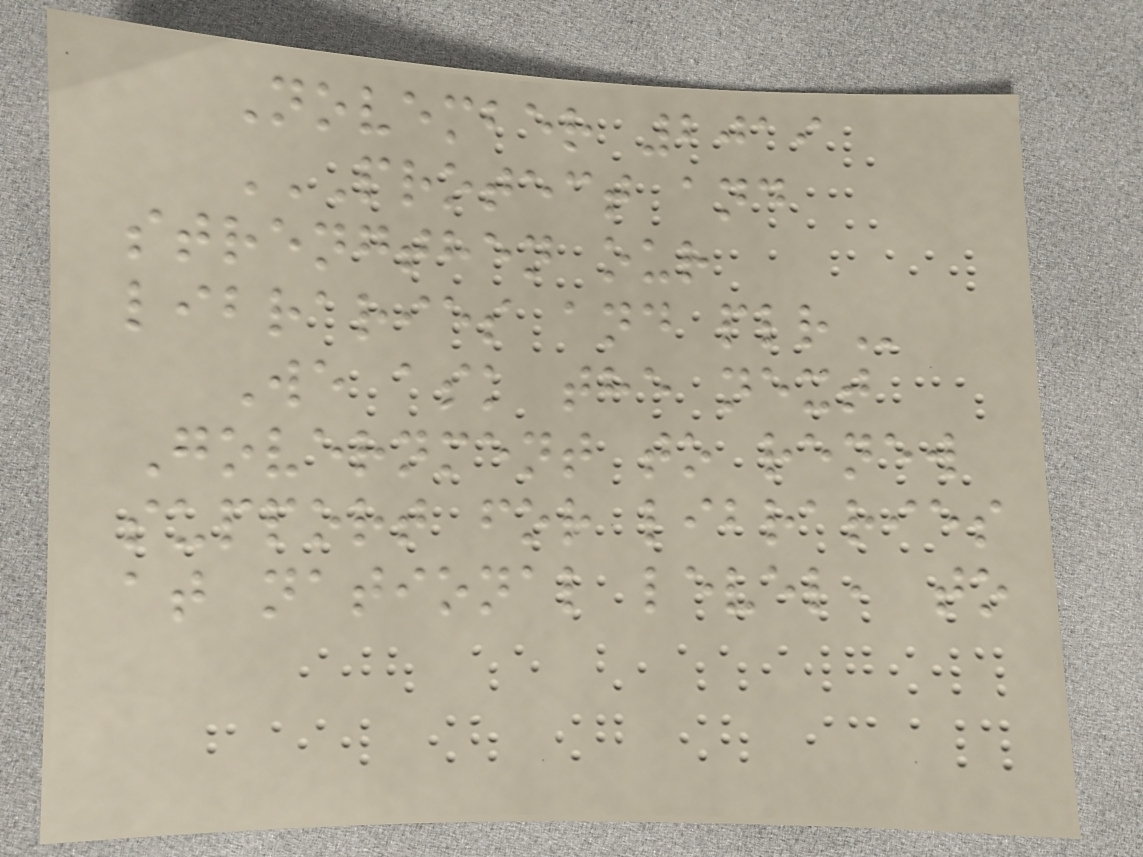November 2019
PROTECT AND
STRENGTHEN OUR
LIBRARIES AND PLR
We ask the next
Government to renew
support for libraries
at national level, to
